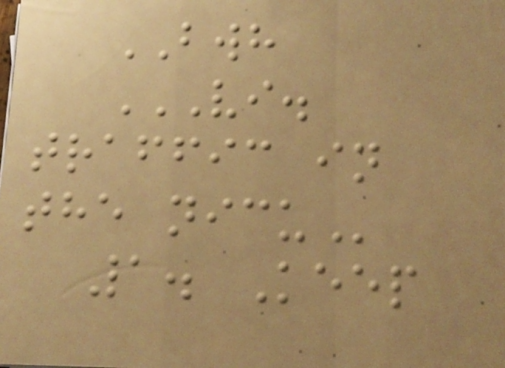BWH
VI.
TRAFFIC IN
THE NICU
1. Keep
